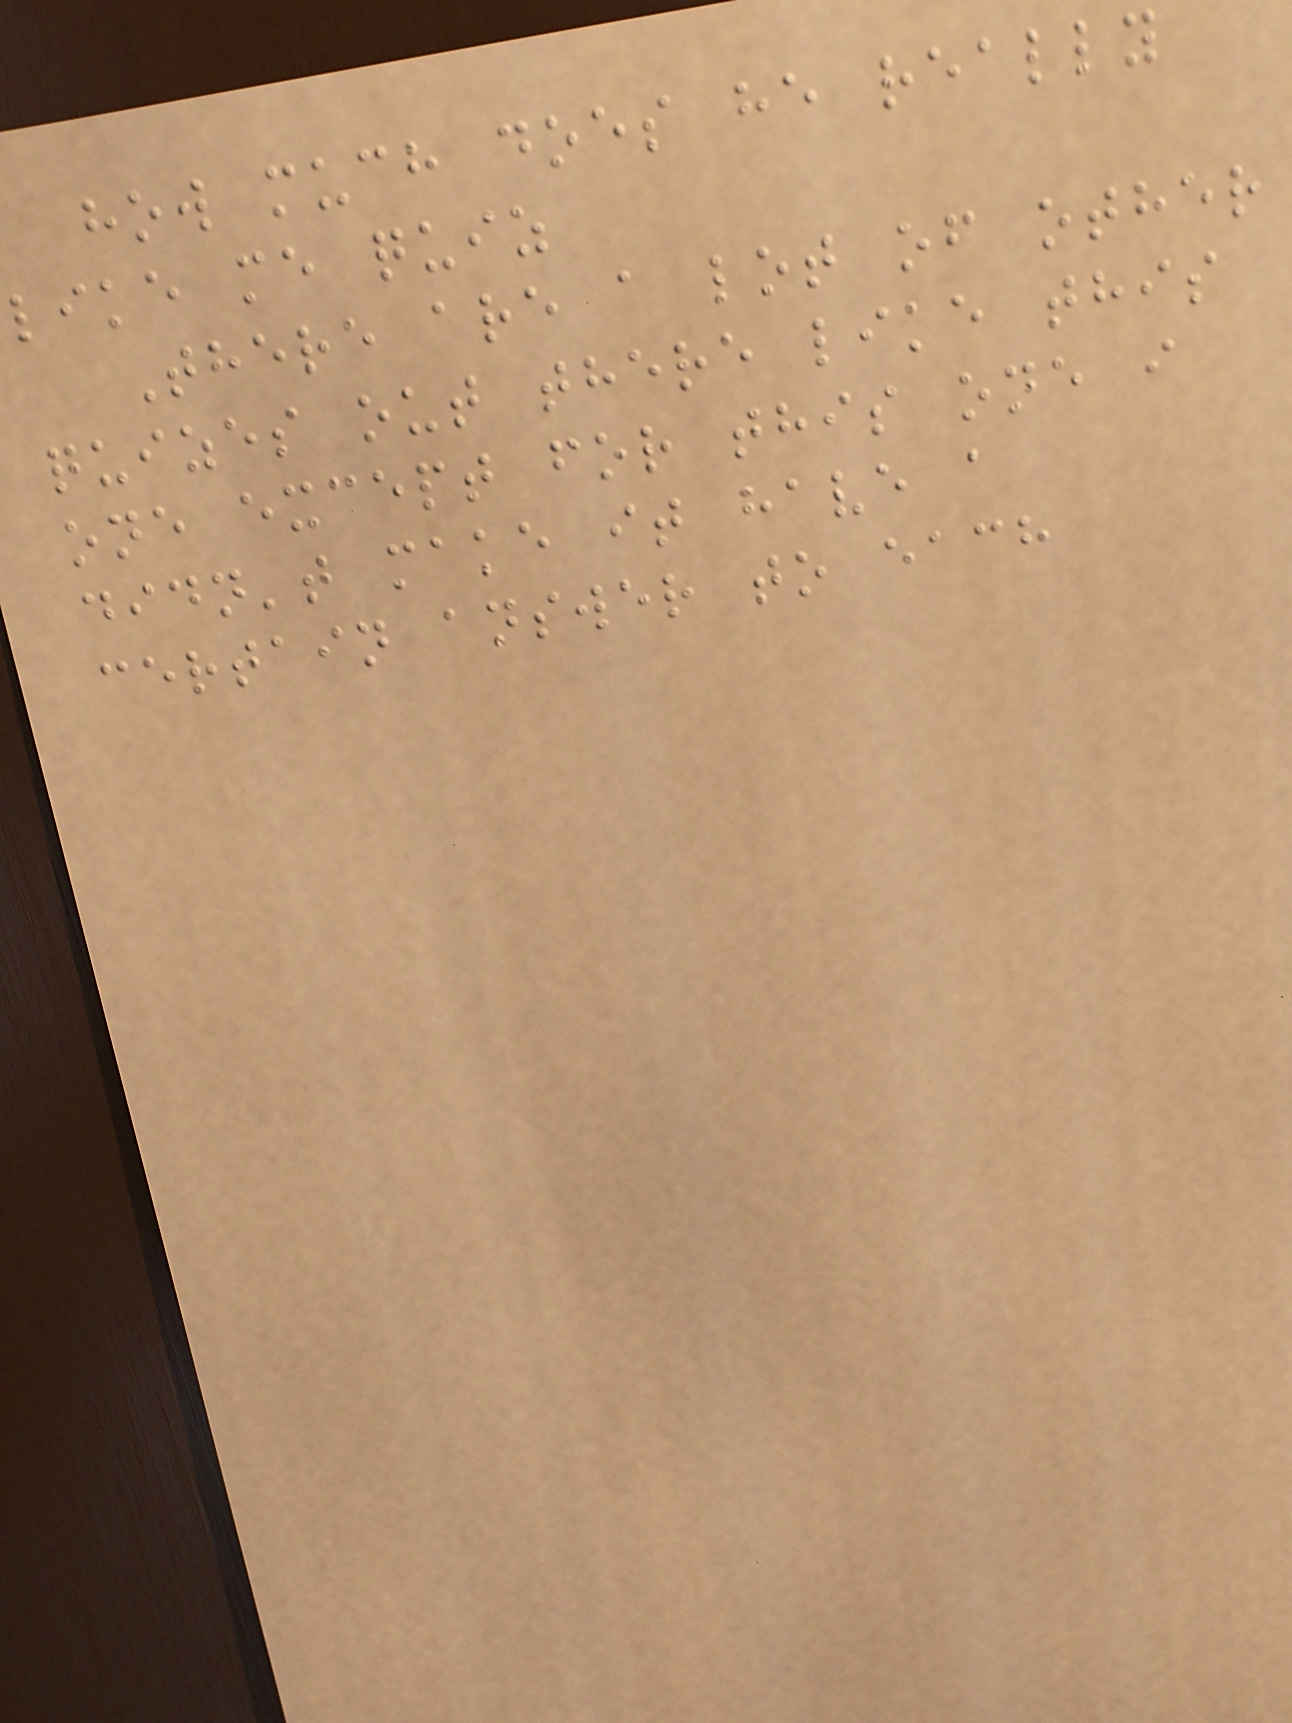how much does he really
like me quiz
There are a lot of other
quizes out there like this
one except for this one i
didn't make it have a
certain answer to each
